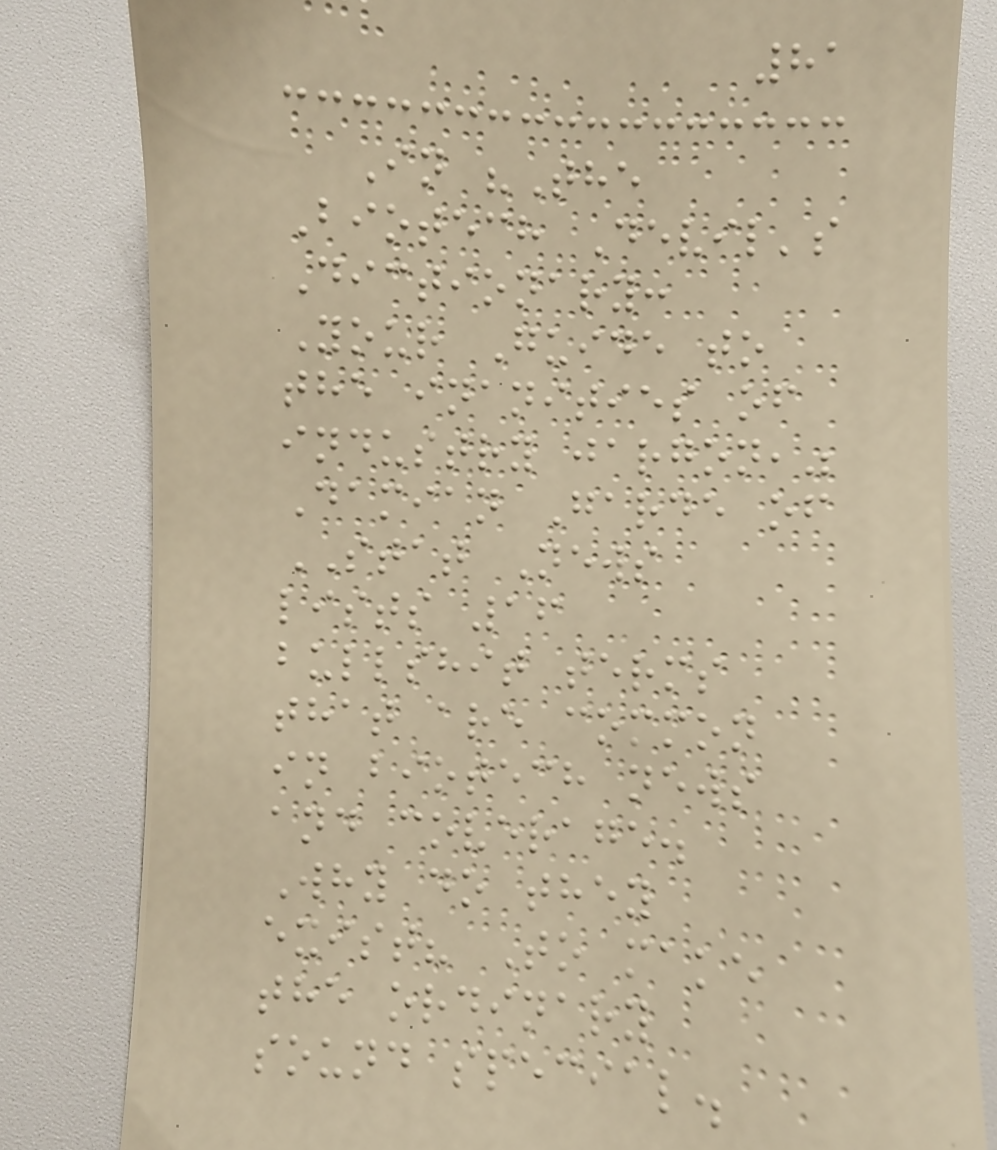81
In "The
Biotech Devil's
Dictionary:
Your Guide to
the inanities of
industry jargon,"
Damian Garde of
STAT News
lists 16
bullshit terms
that are common
in biotech news
and coverage.
Why do they
exist? To make
the ordinary
sound special.
